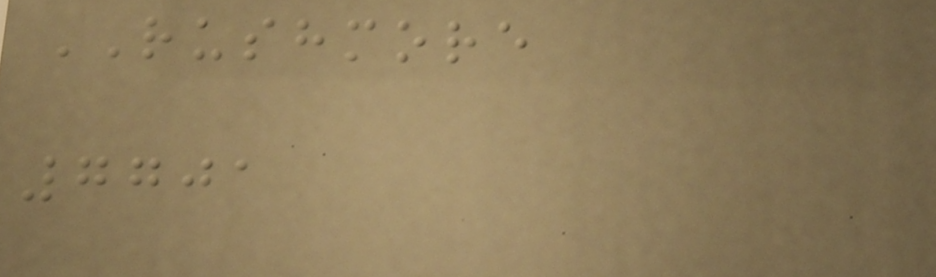RUSHMORE
7701
